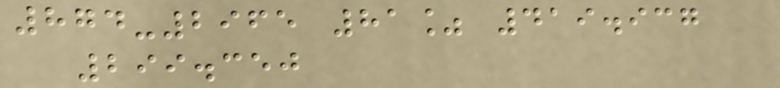874-2965 81% 419.937
299.350
